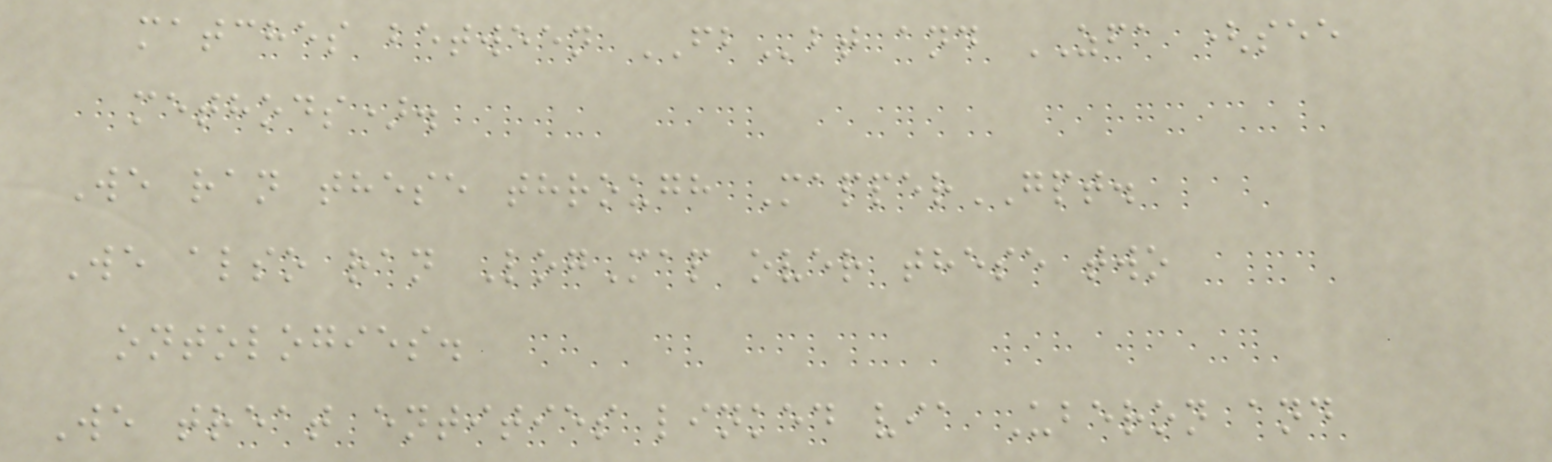matches between FBbt and ZFA (see
methods).
We ran these through MapperGPT.
We also ran LogMap over these two
ontologies.
We treat entities linked via Uberon and
